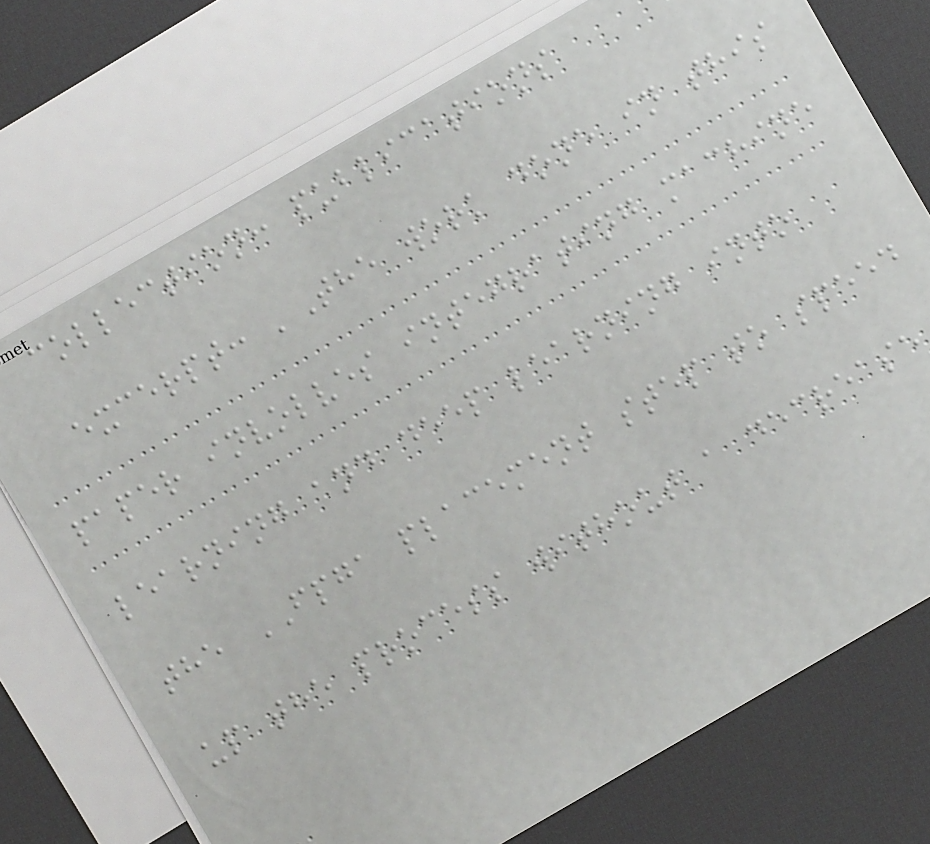collection: publications
excerpt: 'The work done in this
paper involves integrating machine
learning and deep learning into
the FPGA placement step to speed
up the process without a decrease
